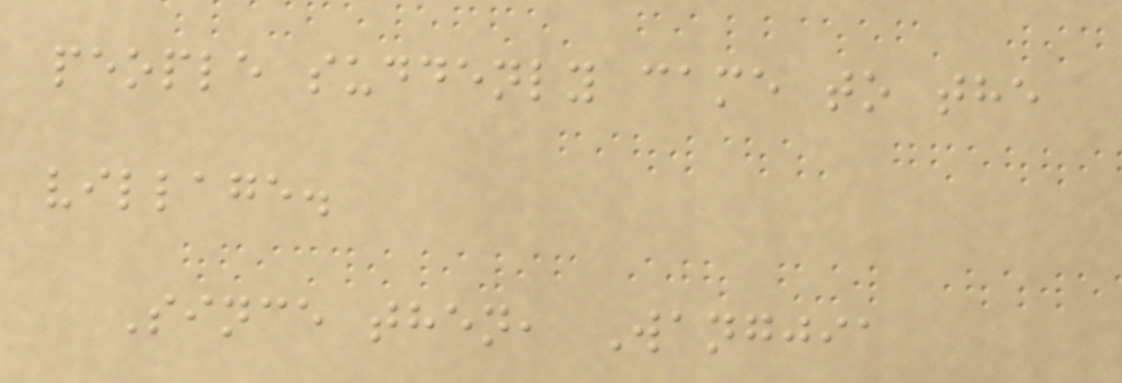people suddenly came to the
village.
Since then, Wangjia
